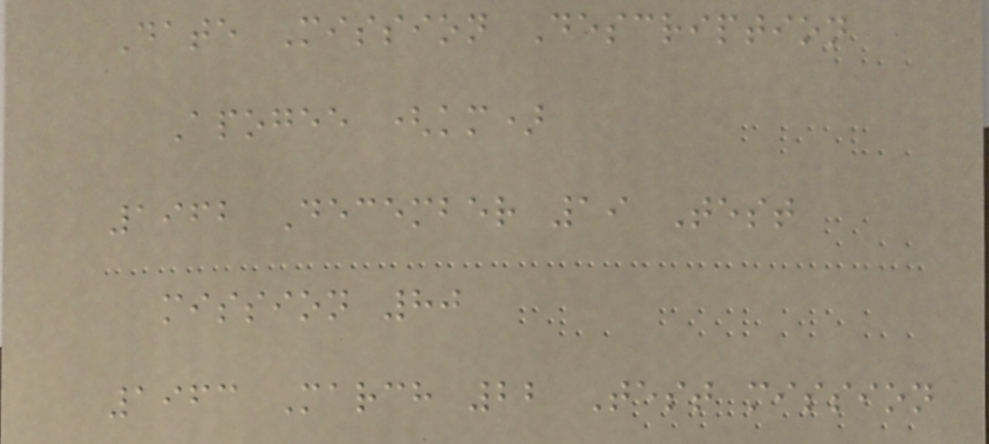Date Mission Description
Apogee (km)
1962 December 19 Test
mission 80
1963 March 22 Test mission
